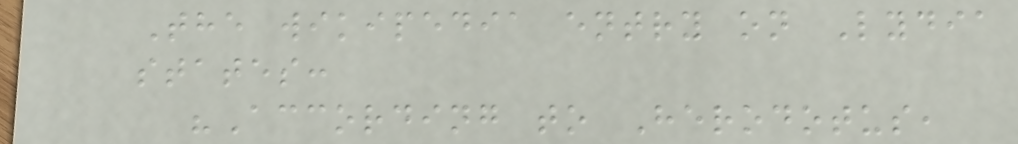The wikipedia entry on Lydia
states:
"According to Herodotus,
